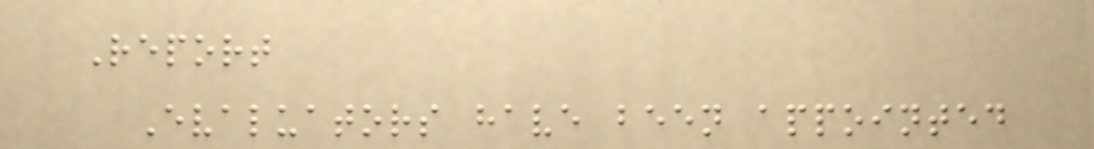Report
Evaluators have been appointed
